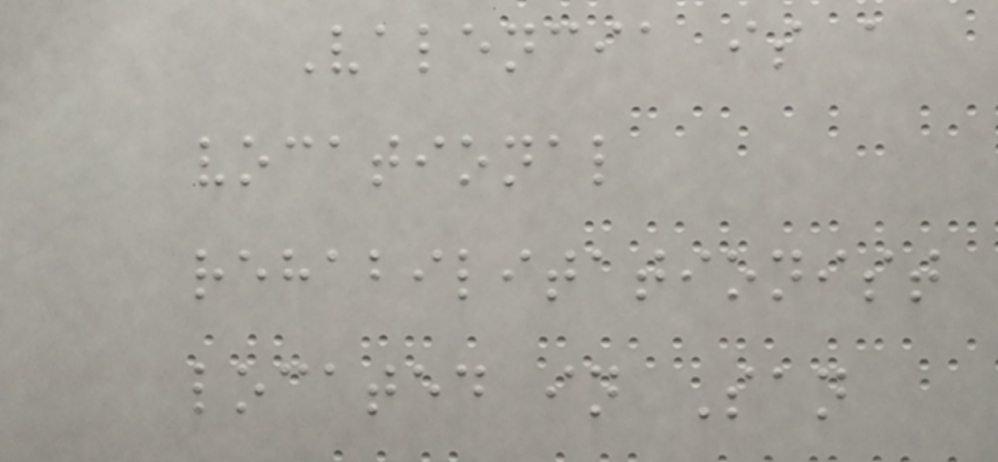Valencia is a
vocational
rehabilitationist
located in San
